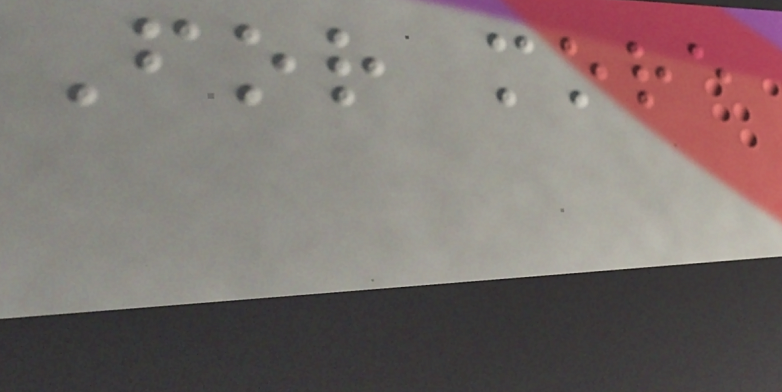For more
